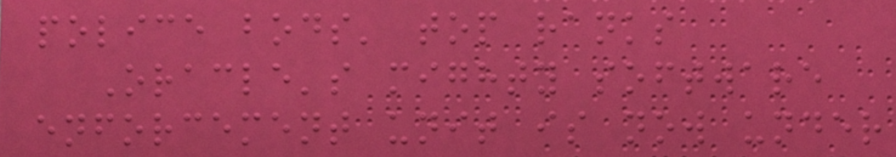police bods' top ranks
Oracle's mighty software
enforcement unit is now under
